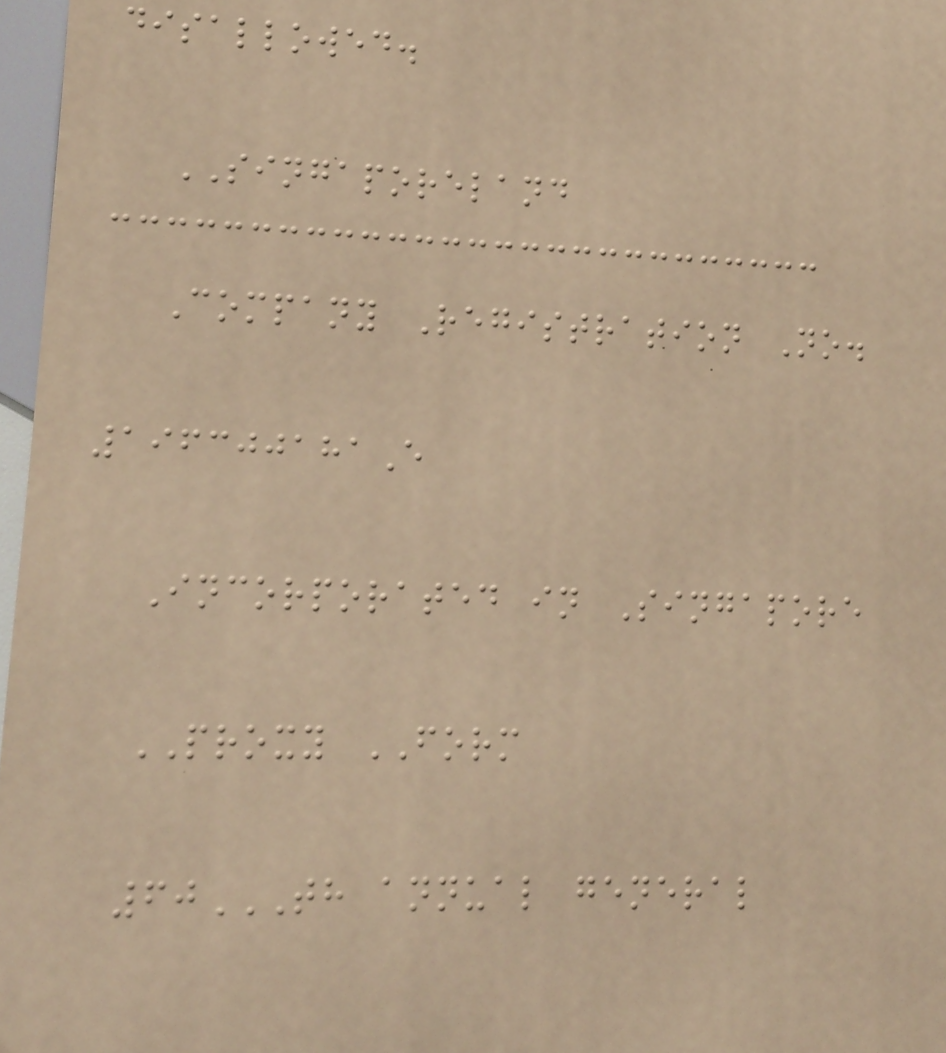disallowed.
SINGAPORELAND
Company Registration No.
196300181E
Incorporated in Singapore
PROXY FORM
60TH ANNUAL GENERAL
